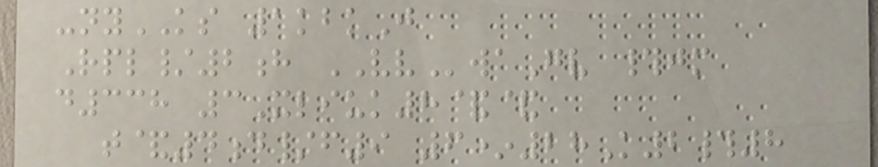-nyKS 1kbkJ
Rpl/2h VVwaGv #jm
d338 3Xliuk8&&
t&4d/f9 6*28K2#8
